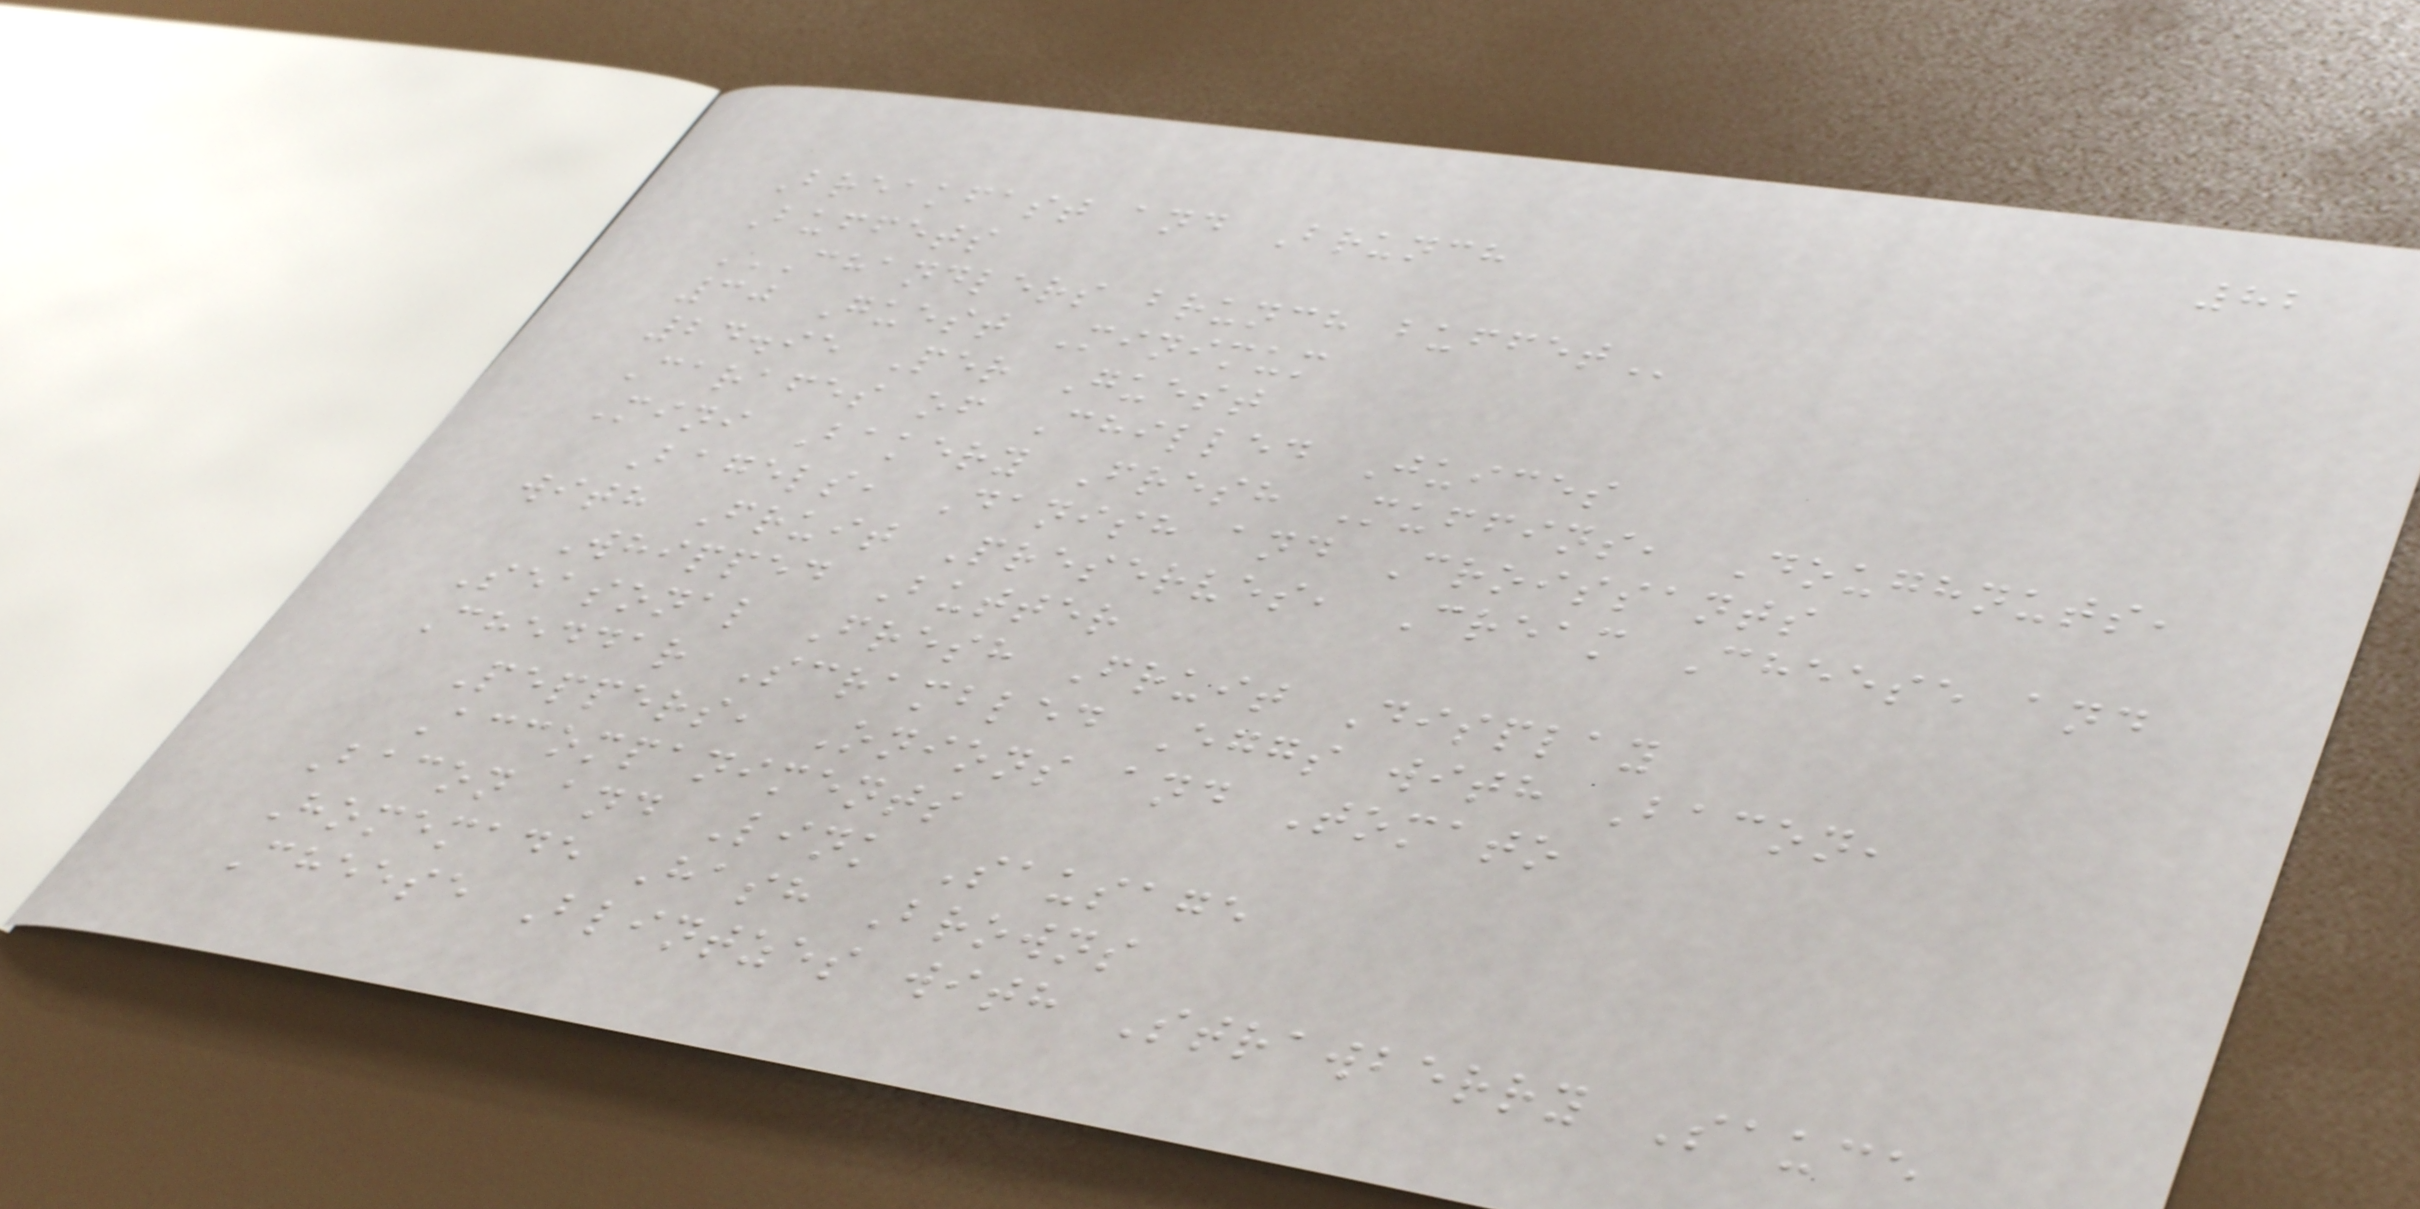82
Breakfast and Brunch
Buffets
CHANDLERS BRUNCH BUFFET
30 Guest Minimum
24.95 Per Guest
Carafes of Chilled Juices
Mini Bakery Fresh Muffins, Doughnuts,
Bagels, Danish and Croissants
with Fruit Preserves, Cream Cheese and
Whipped Butter
Seasonal Fresh Fruit Display
Cheddar Scrambled Eggs with Bacon,
Peppers, Onions and Tomato
Accompaniments
Bacon and Link Sausage
Homemade Hash Browns
Cheese Blintzes with Strawberry Sauce
